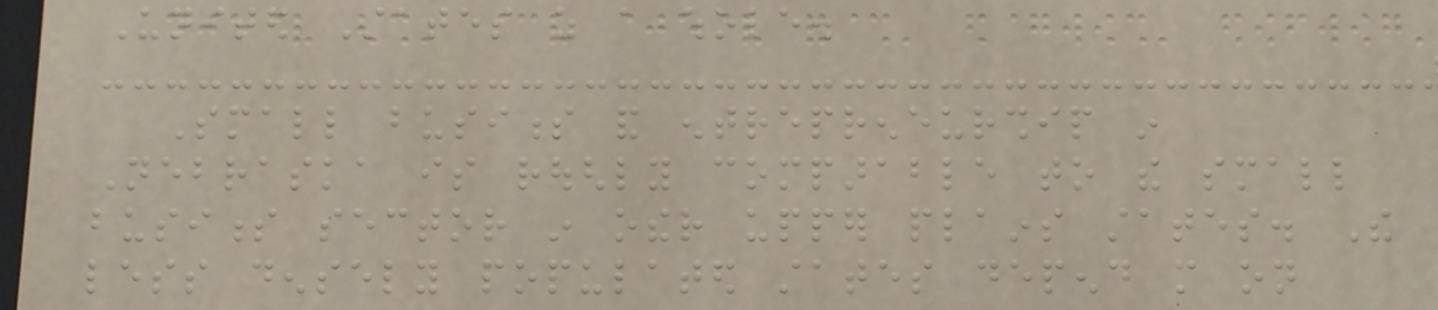United States as a whole.
Small business and entrepreneurship in
Nebraska is roughly comparable to the small
business sector in other upper plains states. The
less densely populated states depend more on
